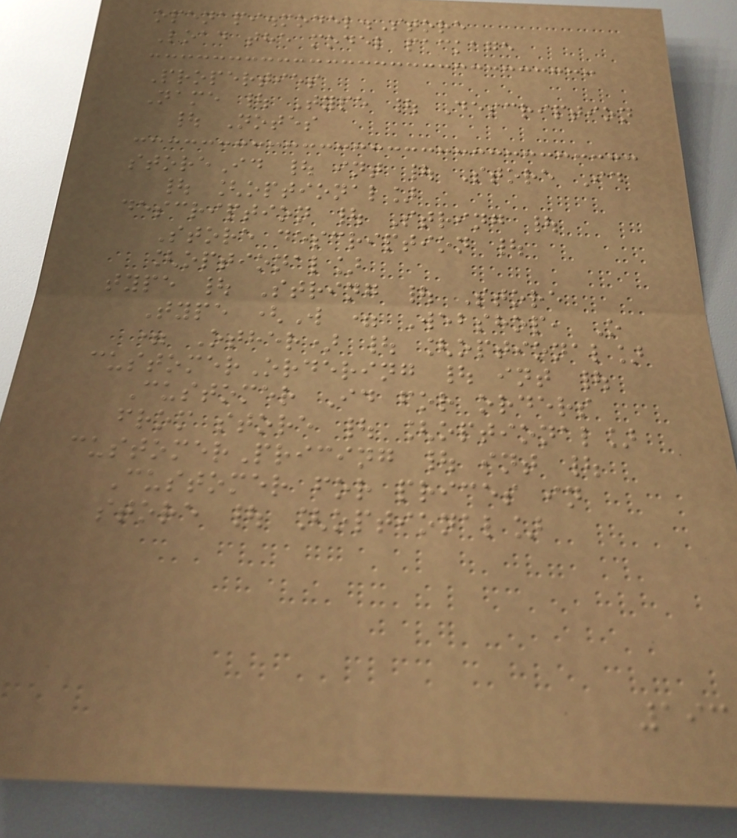openapi.model.Store
Load the model package
Properties
Name | Type | Description
| Notes
storeId | int | Store Id
| [optional]
description | String |
Store description |
[optional]
type | String | Store
Type (W = Webshop, O
= Other) | [optional]
customerOrdering | int |
Customer Id for orders
from store | [optional]
customerPricing | int |
Customer for prices in
store | [optional]
193
